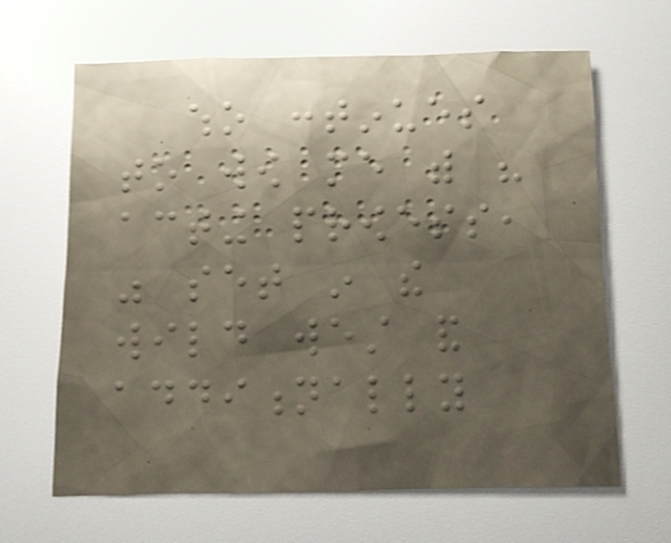who continues
to wow me with his
acting prowess,
was set in the
wild west and
additionally
